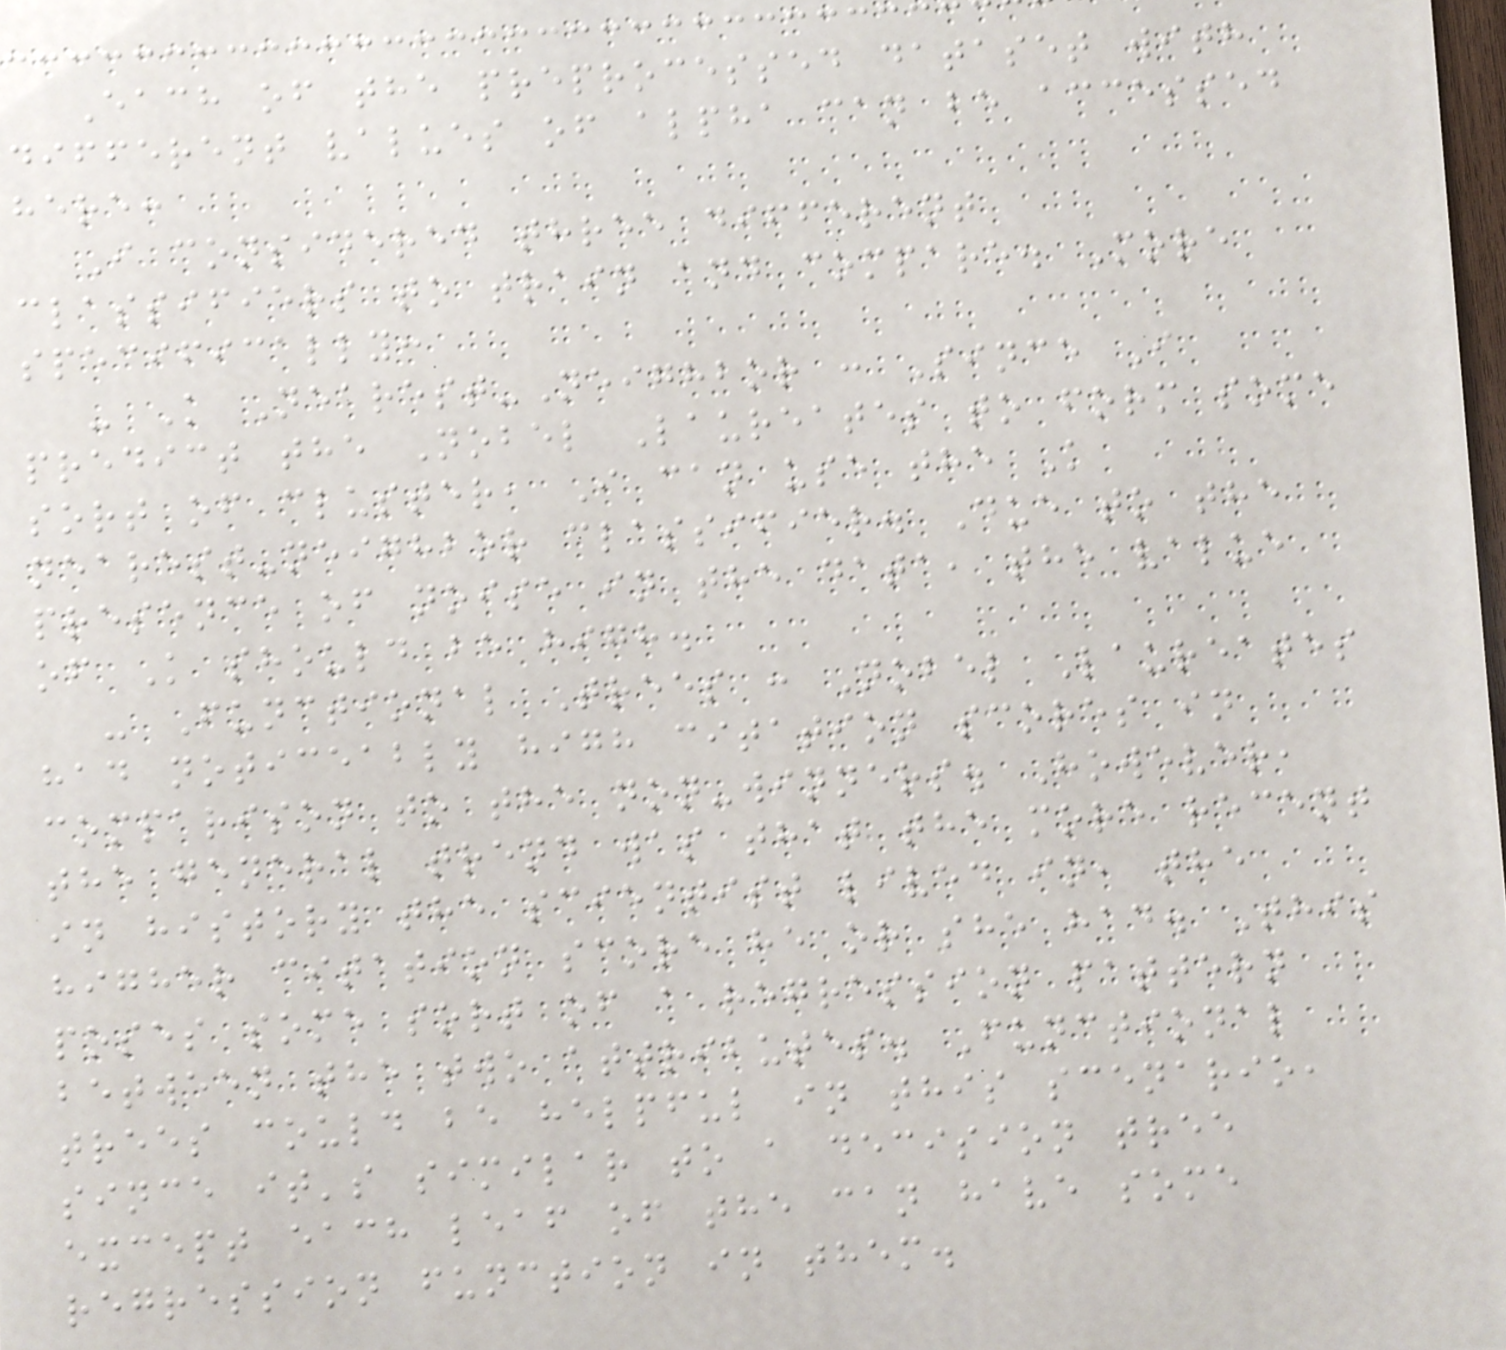Each of the preprocessed dataset with
different values of alpha can be accessed
here:
I considered three different
classifiers to train and compare. More
specifically:
- K Nearest-Neighbor : Since I
predict the Nobel Laureates to form some
sort of cluster, I can use the K
nearest-neighbor classifier. Due to the
presence of noise in the data, the value
of K should be high.
- Functional Trees : Nobel Laureates
had noticeably high citation scores in
comparison to the non-winners. However,
the general trend was that the more recent
in history the scientist lived in, the
higher citation score he or she had. This
poses some sort of a regression pattern
between the two attributes. Functional
trees could be helpful in this scenario,
since it's similar to a decision tree
except each leaf of the can have some
regression function in them.
